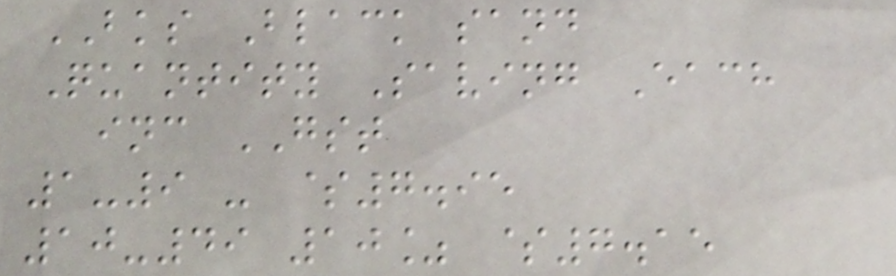BKS Black sand
Quantity Saving Each
inc GST
1-9 - $7.95
10-49 10% $7.15
